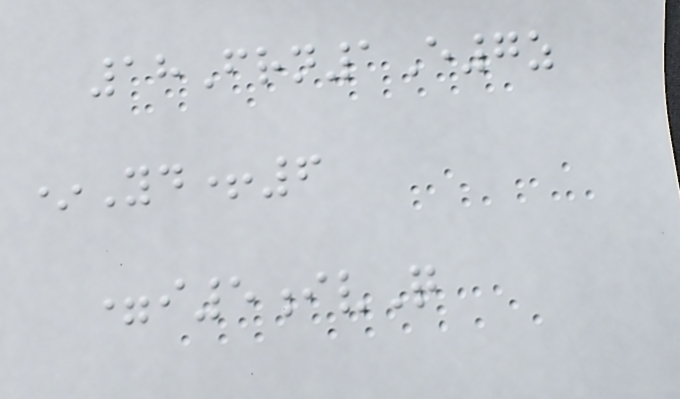18Frn1E7z
*Yd+6
=i5ivQ
